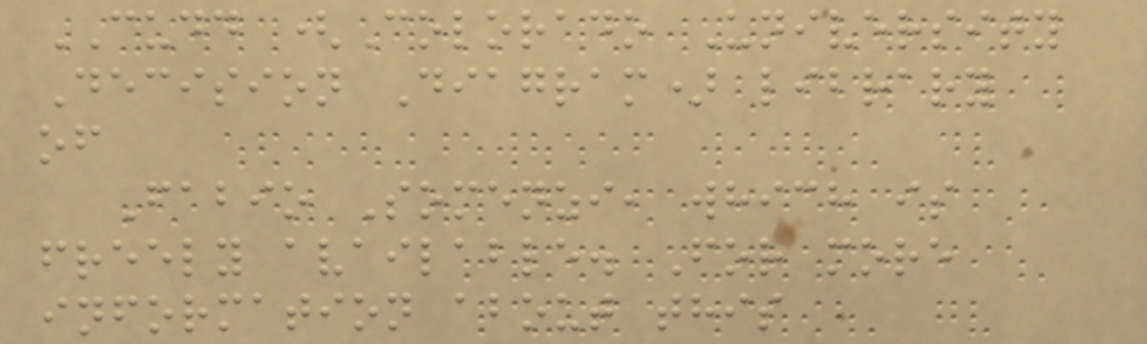CUDD (Colorado University
Decision Diagram) library
of
Fabio Somenzi, which is
freely available. For more
information about this
